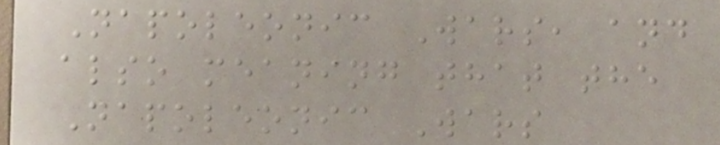Napoleonic Wars, and
also meaning that the
Napoleonic Wars
